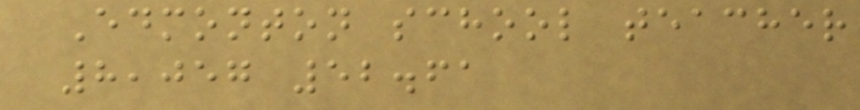Edmonton school teacher
8,057 52.61
